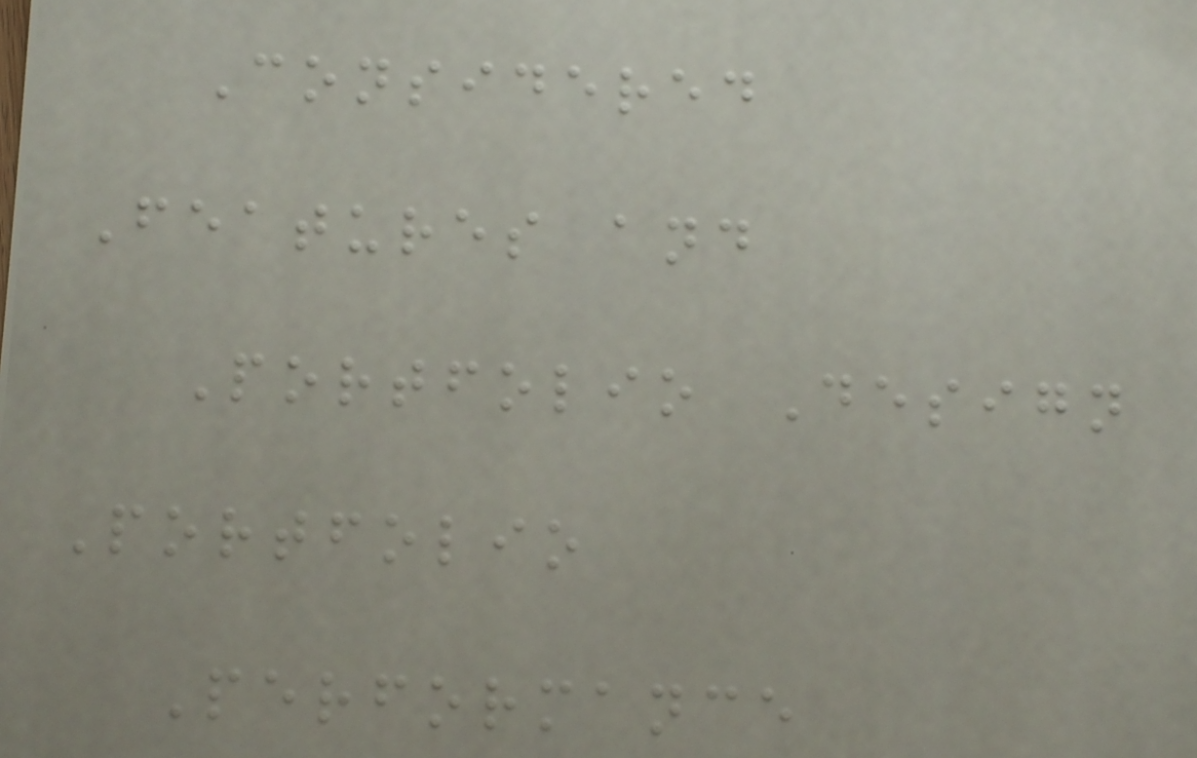Considered
Features and
Portfolio Design
Portfolio
Performance
